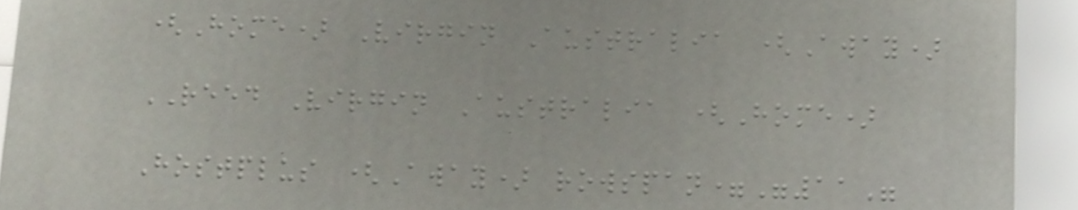(Home) Virgin Australia (Away)
REED Virgin Australia (Home)
Hostplus (Away) rowspan="11"
